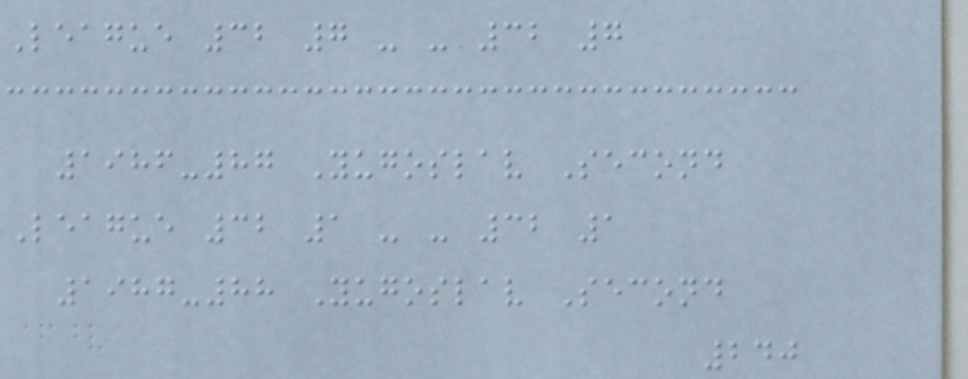League 32 7 - - 32 7
1986-87 Yugoslav Second
League 32 1 - - 32 1
1987-88 Yugoslav Second
240
